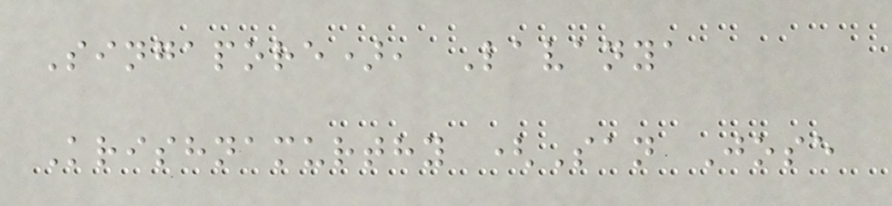Singapore), Lavanya
Krishnamurthy (San Jose
